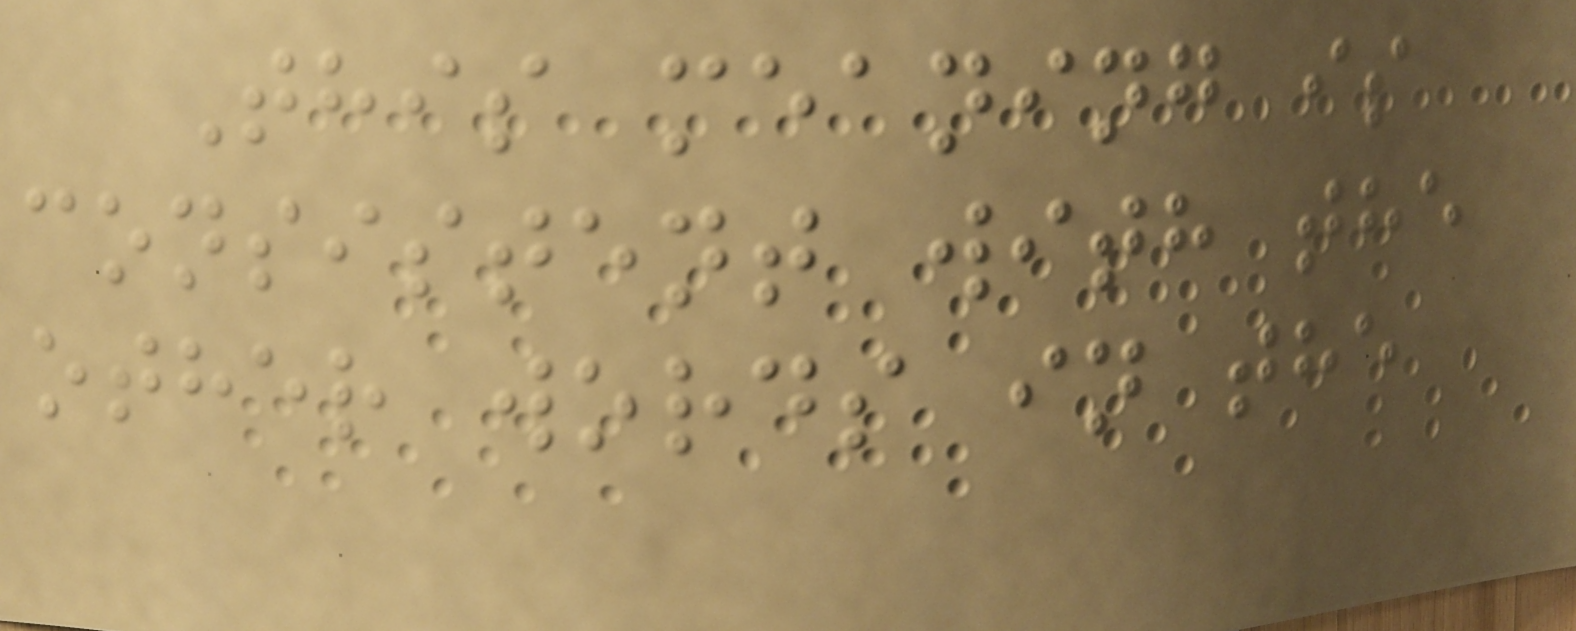This meaning is
consistent with the
other words in the
